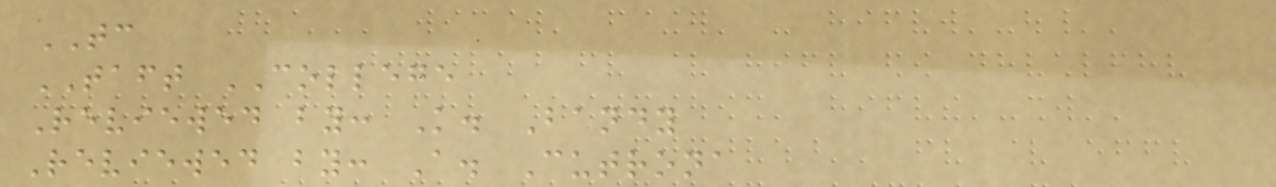TC
TAFT COLLEGE
Reviewed by: K. Bandy
Reviewed by: A. Cutrona
